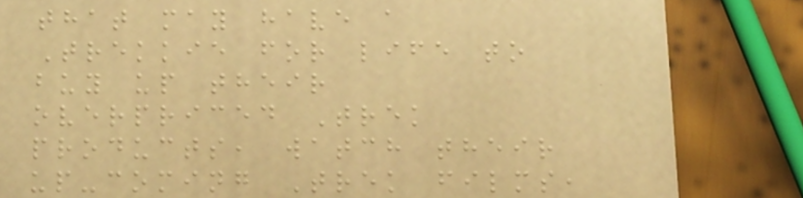that may have a
Trekkie for life to
buy up their
overpriced Trek
products, watch their
up-coming Trek films,
